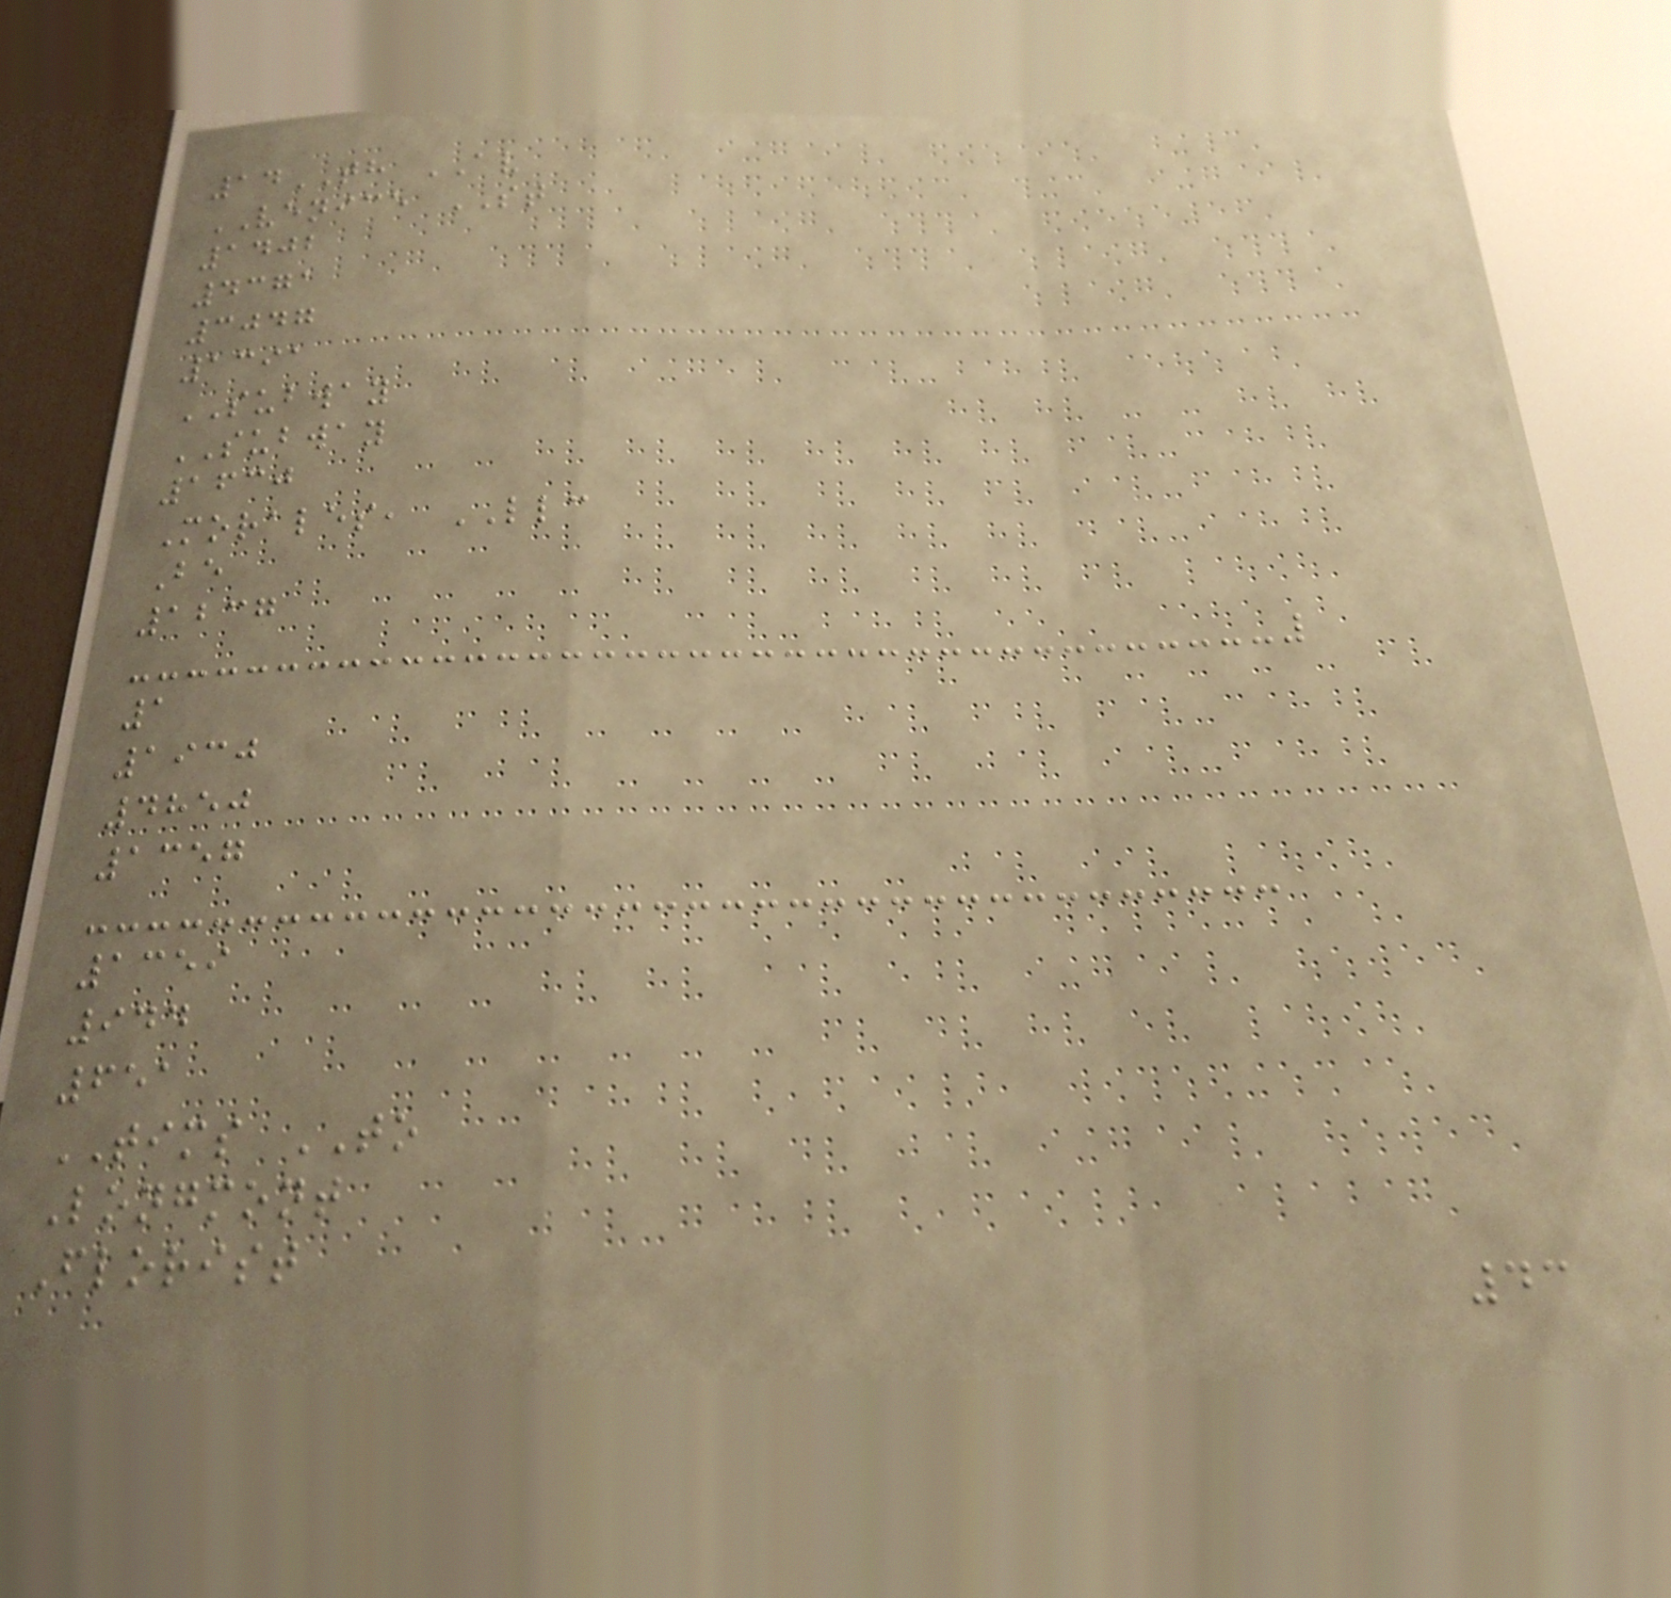14TH AV
VENICE ST
1402
4371
3047
1391
SUBWAY
SUBWAY
1630
Morales, LLC
Be
1237
1
1930
4850
1357
1359
944
651
TIMS TO
Longmont
Florist
43
